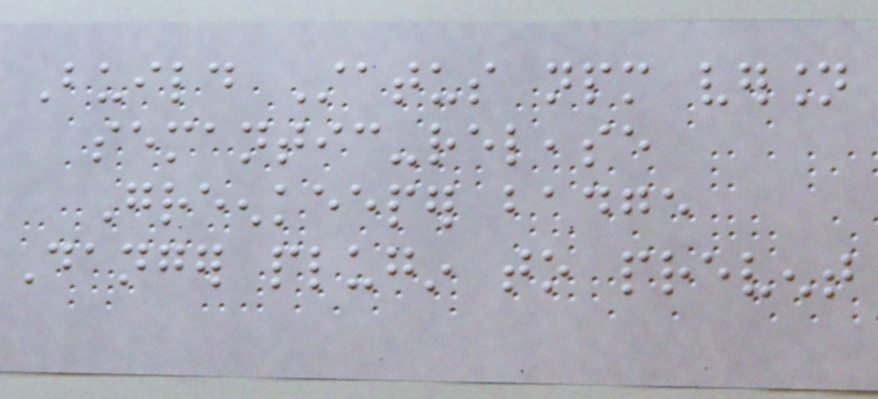Build Status npm version
semantic-release
Greenkeeper badge
Danger plugin to prevent
